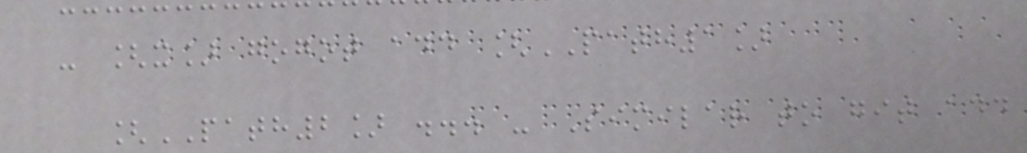- [x] gogot add [PATH1]
[PATH2] ... - Similar to git add
